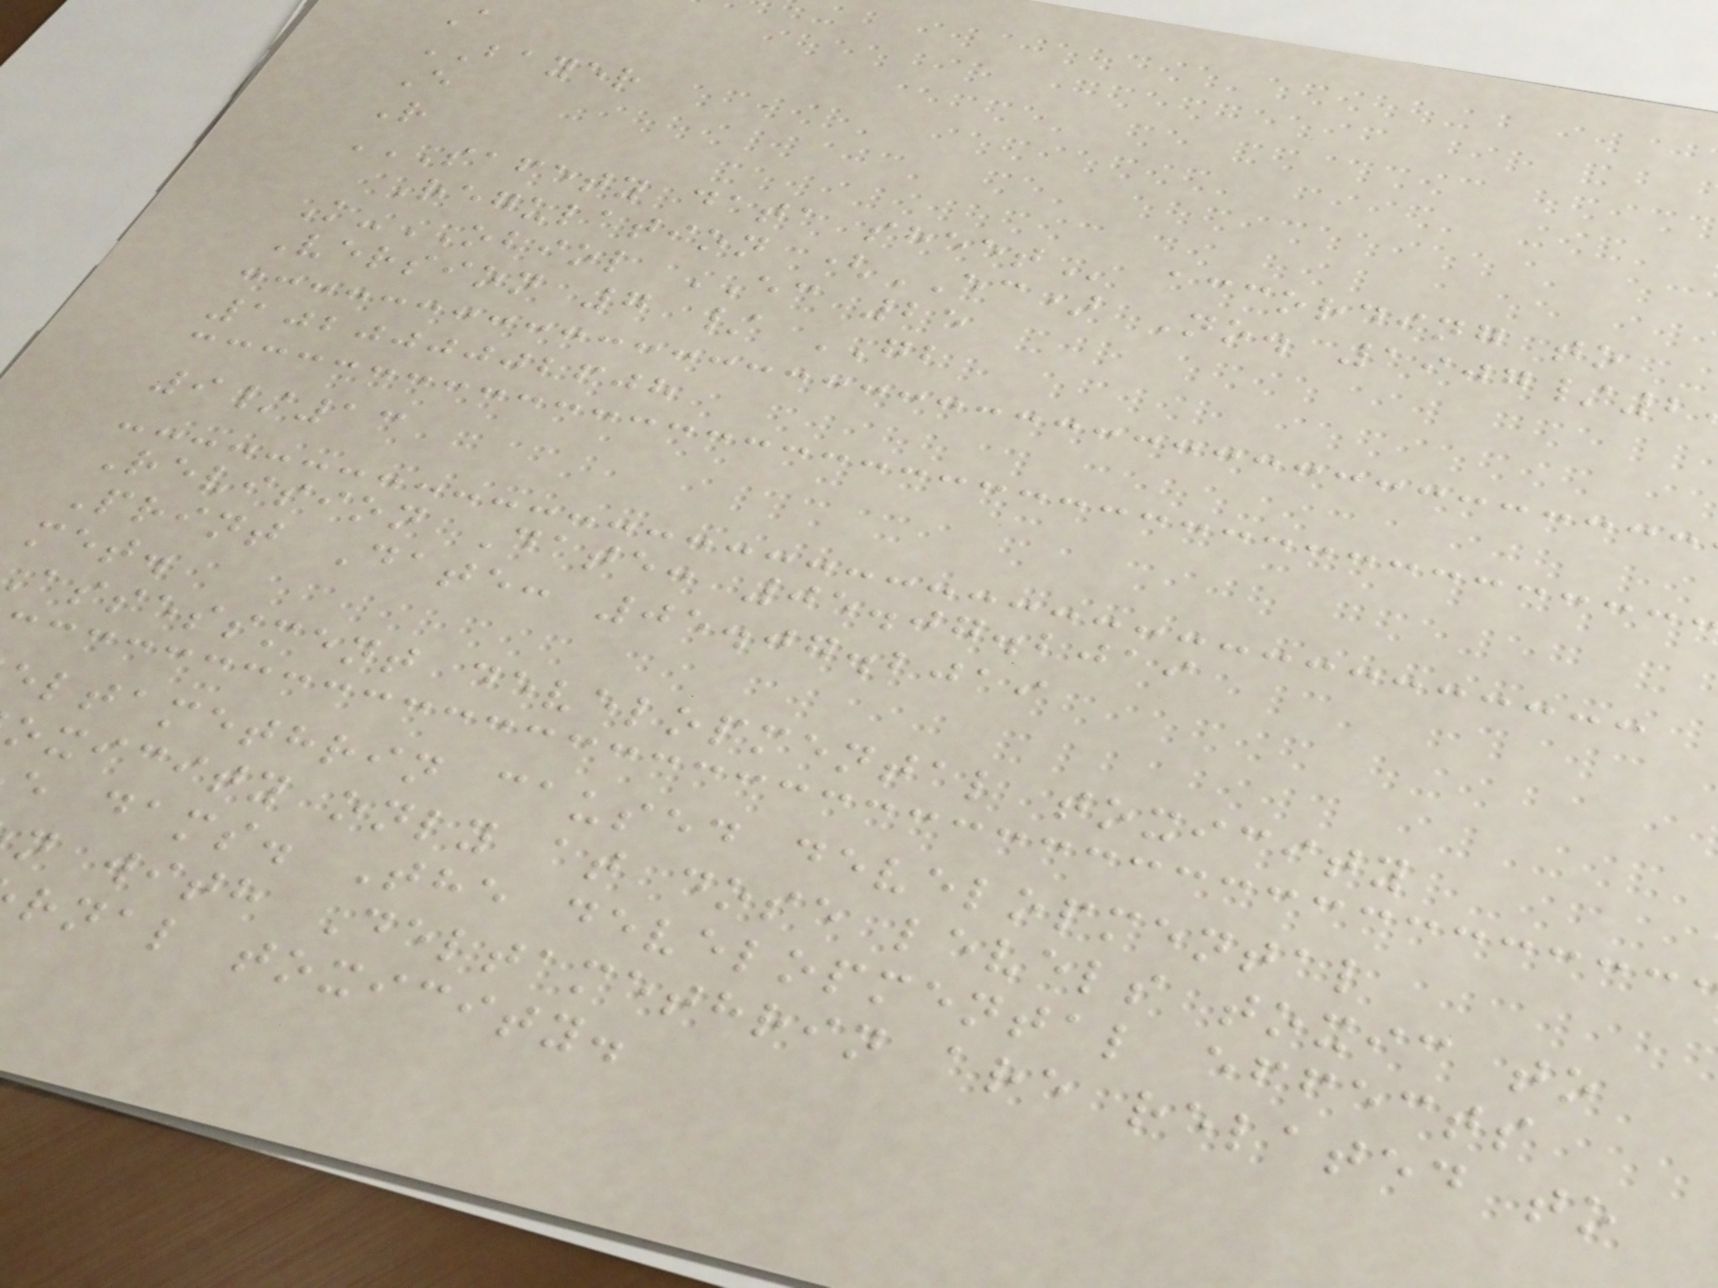A
BAYER
E
R
SAFETY DATA SHEET according to
Regulation (EC) No. 1907/2
K-OBIOL EC 25
Version 7 / GB
102000002608
9/13
Revision Date: 05.07.2019
Print Date: 05.07.2019
met.
assessment developmental toxicity
ltamethrin caused developmental
oxicity only at dose levels toxic to
e dams. The developmental effects
n with Deltamethrin are related to
rnal toxicity.
